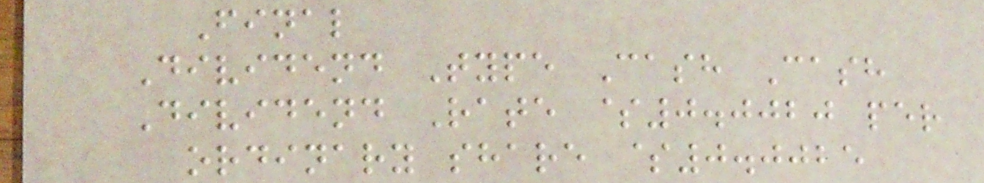Final
Dividend Type Cash Cash
Dividend Rate $0.0020 per
ordinary share $0.0025
